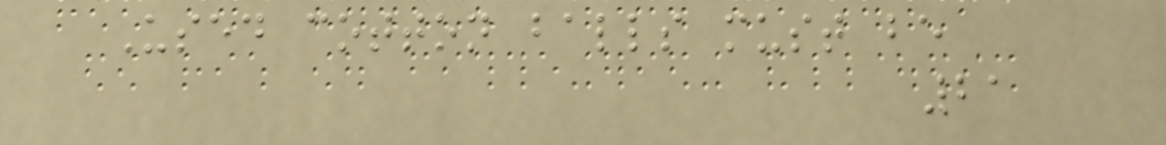Used cotton balls must be
21
